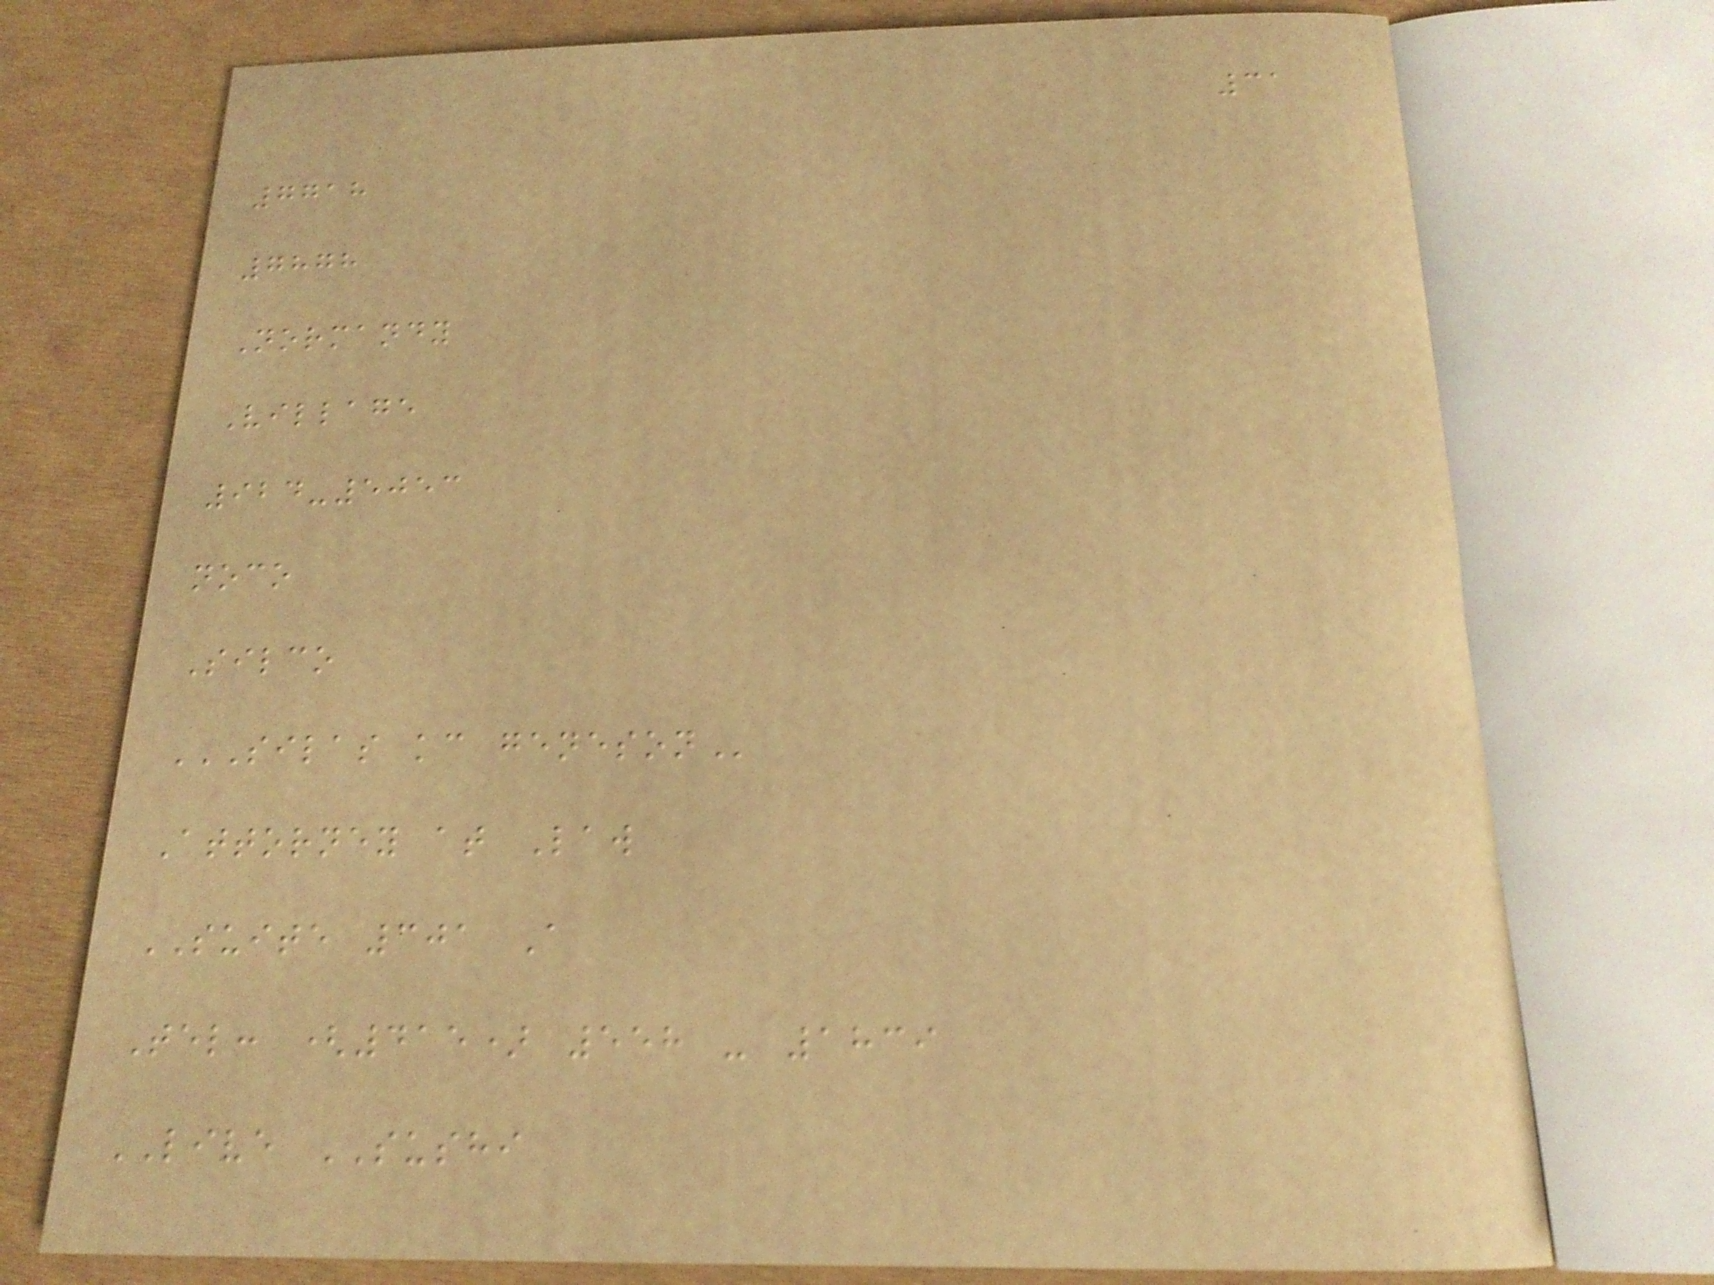31
7718
7878
Normandy
Village
924-5053
noco
Silco
SILAS KC GENESON
Attorney at Law
SUITE 301 A
Tel: (415) 558 - 1839
LIVE SUSHI
